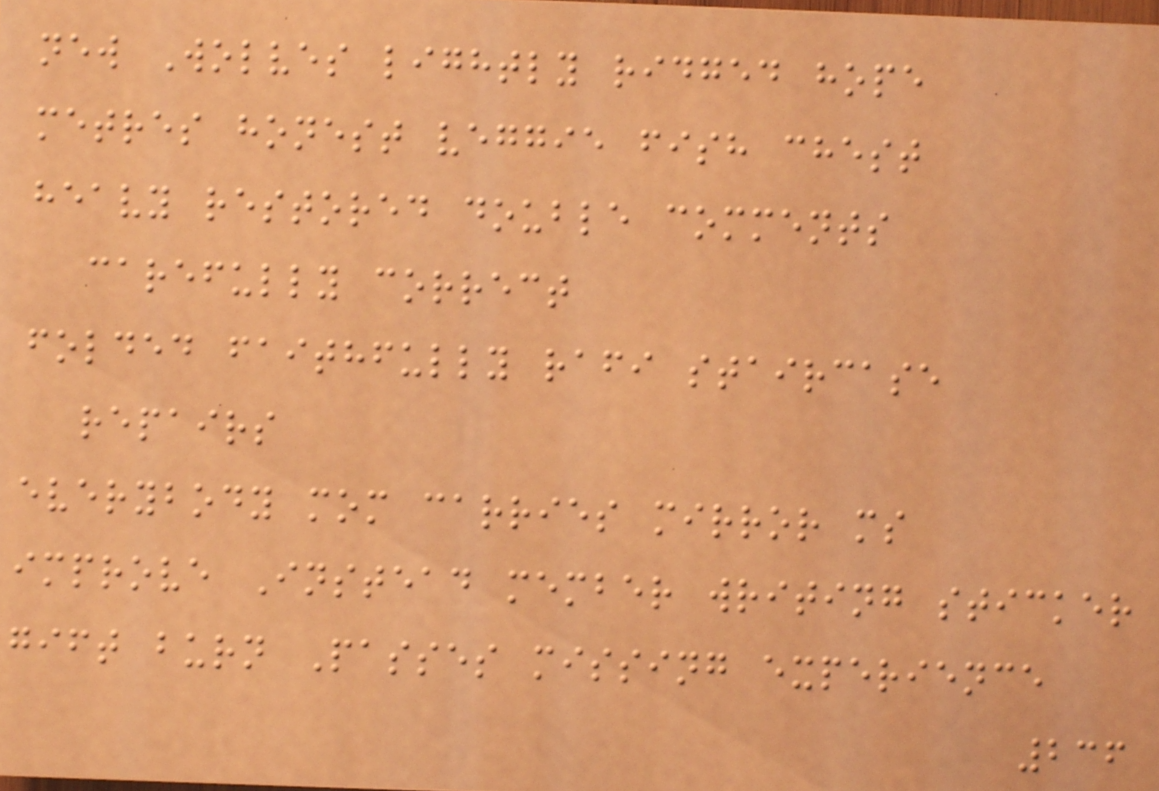new Wolves lightly ridged hope
metres honest veggie fish chest
heavy restored double comments
carefully correct
folded faithfully rafi staircase
repairs
everybody mom carries mirror ms
improve Instead member writing sticker
gift burn Passes missing experience
236
